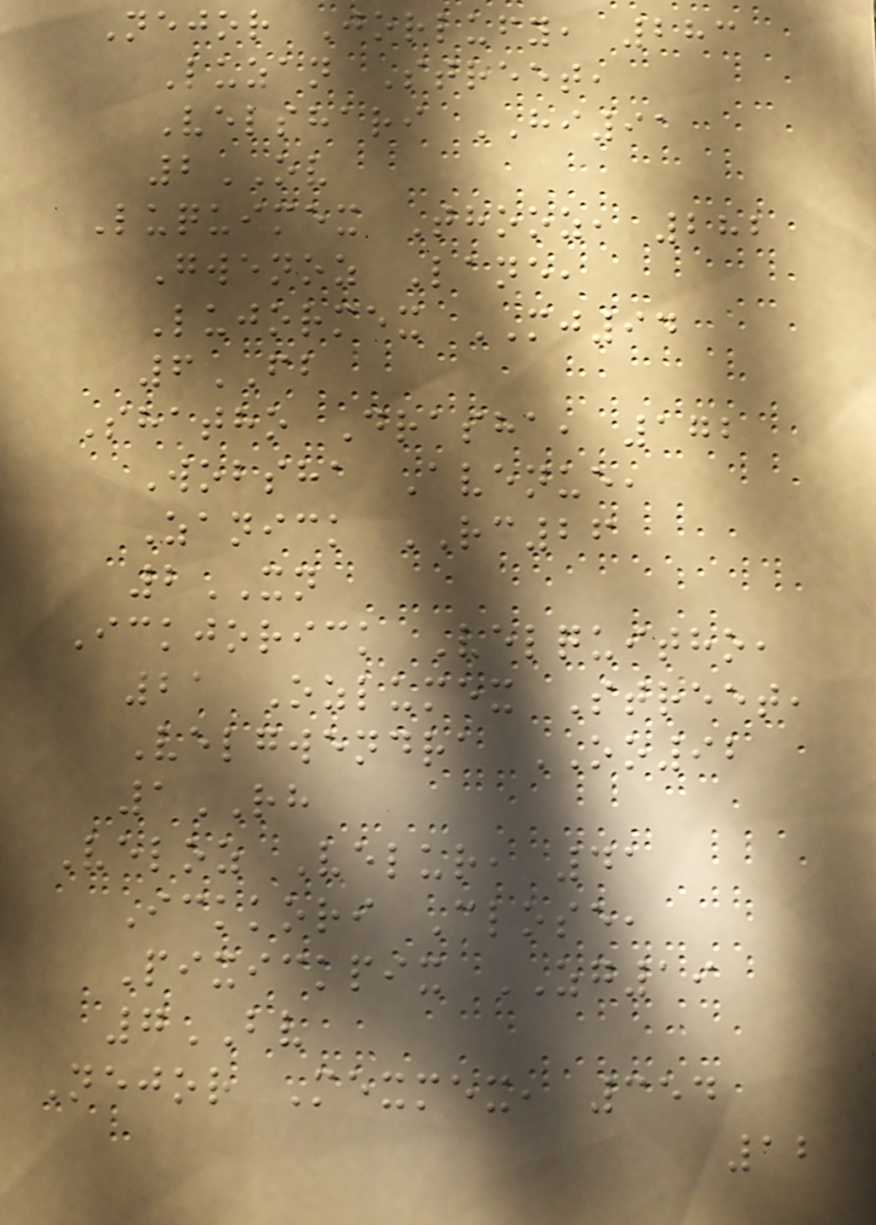Nejor Jorlufy, 283
Luzan Street,
Velshari HI91
2OV
Luquimex Thooz, 282
Gwenoz Lane,
Lujormex MJ94
6FB
Shatho Drasha, 172
Wobsha Avenue,
Zanick RC26
2XN
Ickjorick Velquitho,
21 Ozlumex Street,
Velgwendra OO92
1RH
Veloz Velur, 41
Ickkori Close,
Pixickpix ZG19
7BV
Nejor Mexmex, 354
12
